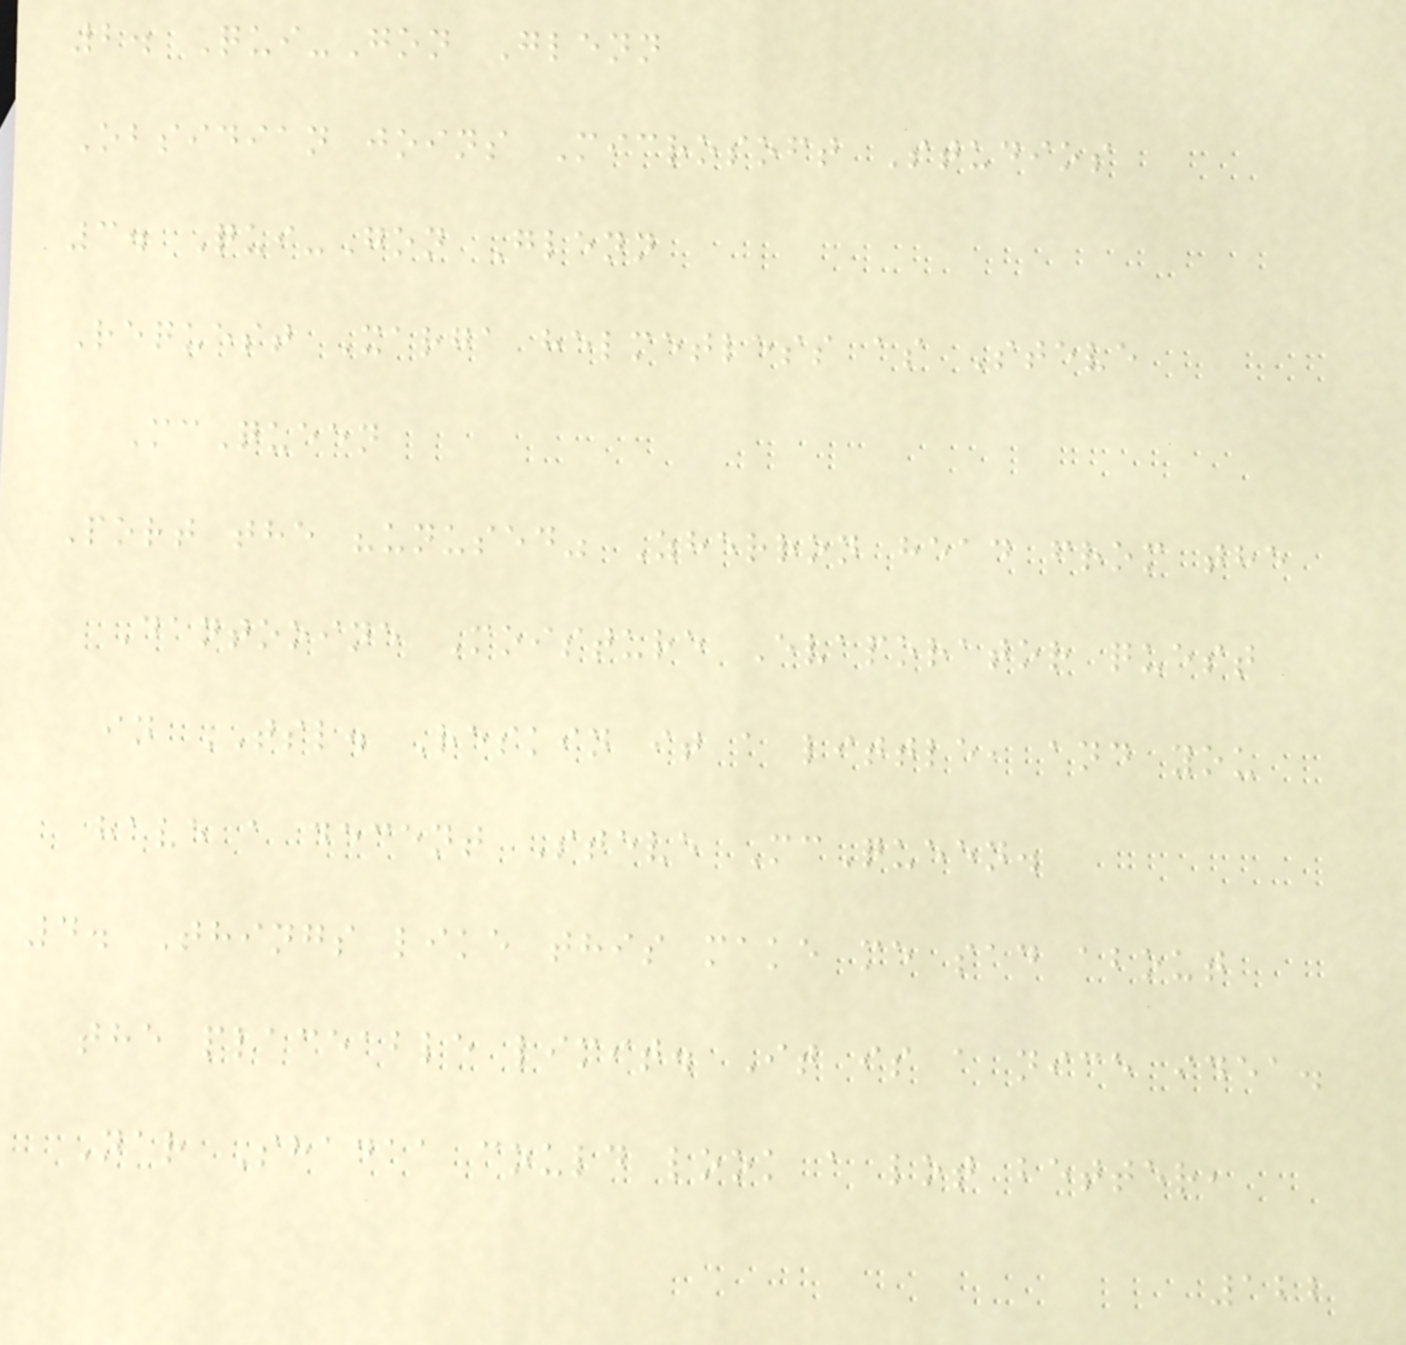2. Qui-Gon Glenn
Obsidian joins Microsoft Studios
3. Qui-Gon Glenn
Request Xarga helmetless as Steve
McQueen
Port the "unused" Zherron head from the
Dantooine Moisture Evaporator quest
in TSL. Reskin it a little, and you
have a decent Steve McQueen.
4. Things like this make me sad about
the placeable limit. It is a nice idea.
Nar Shadaa could look a lot better,
122
